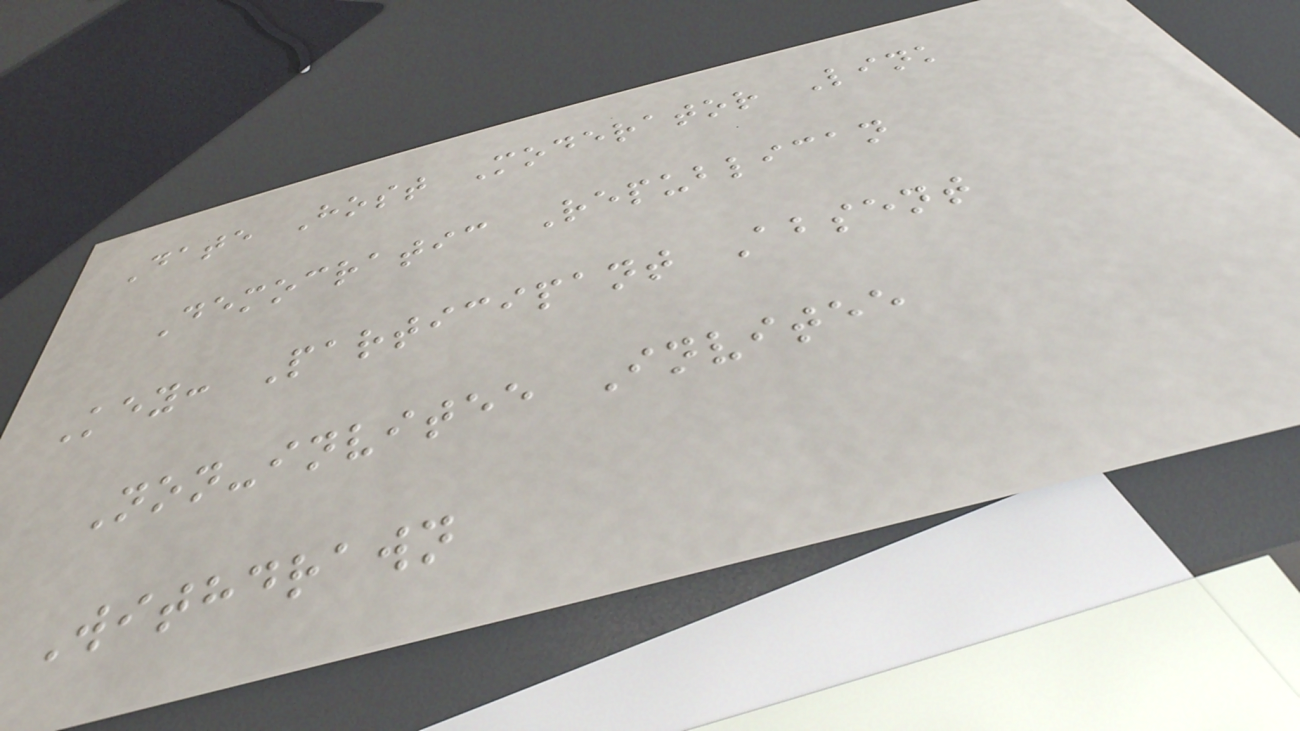Date Host Moderator Link
Democratic Republican
Key: Participant Absent
Non-invitee Invitee
Withdrawn
